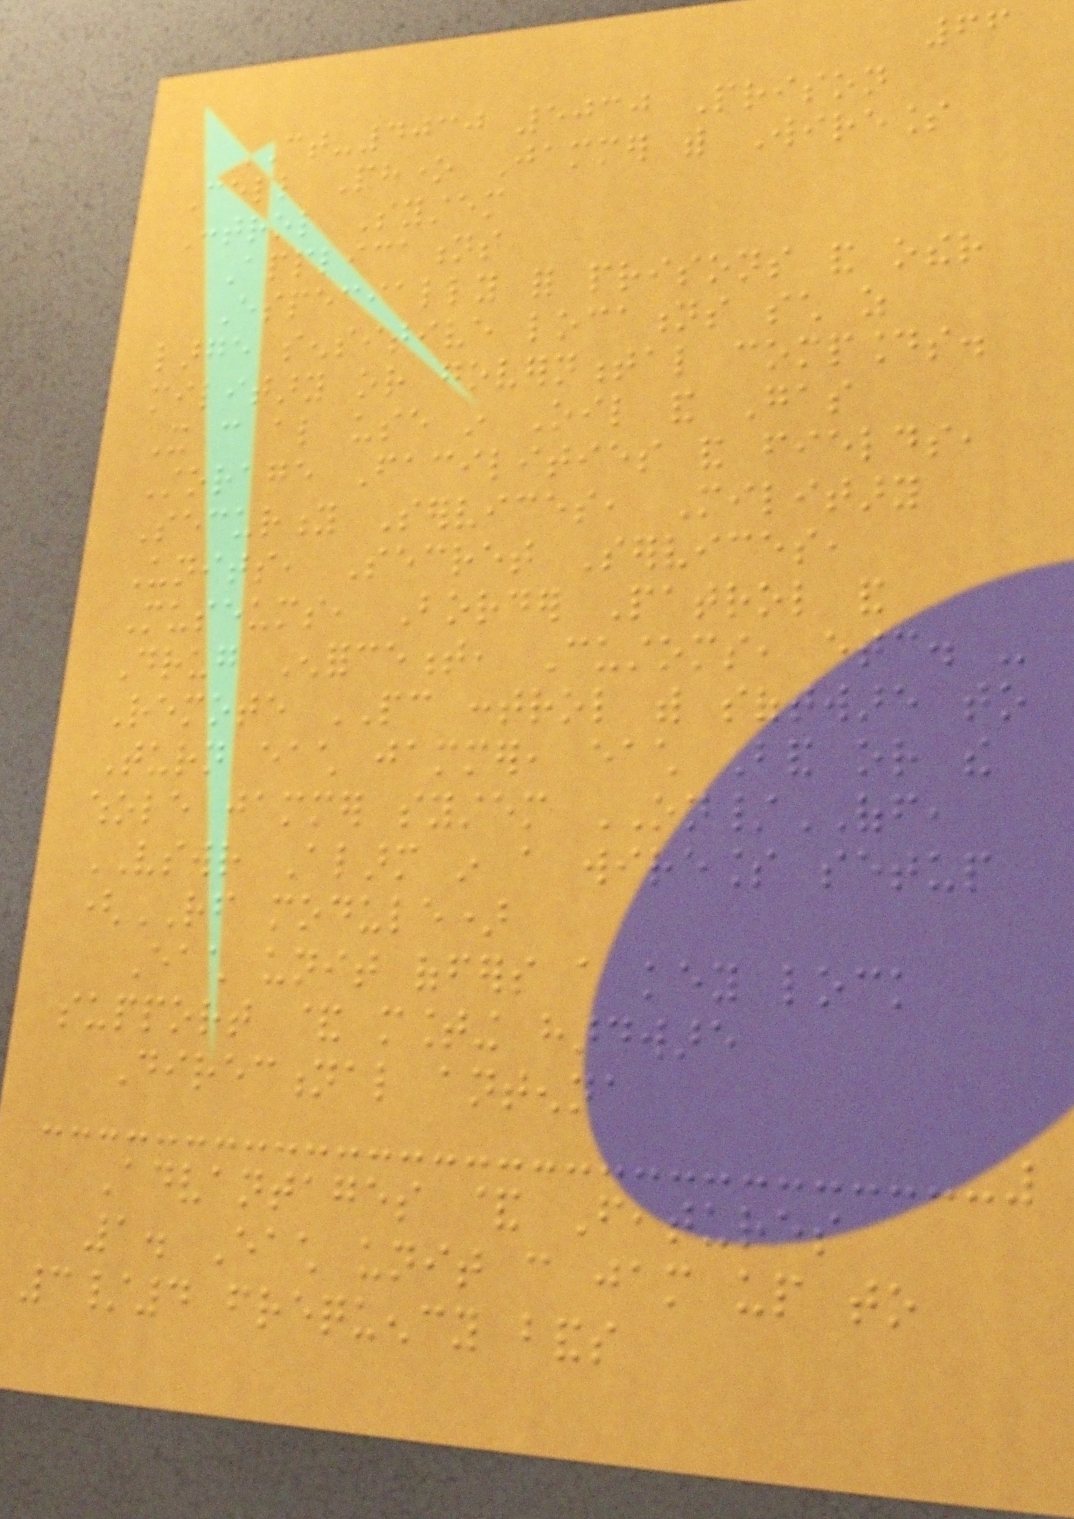66
CT-4030 5030 Prison
Cell Phone Jammer with Wireless
Control System
Applications
Especially for prisons and other
large sensitive locations such as
military or governmental compounds.
It can also use in Oil and Gas
Storage Facilities and fields,
Security Services, Military
Units, Secret Services,
Museums, Border Patrol and
Drug Enforcement, Customs, etc. -
Remote PC control with software to
Turn each jammer, each Band or the
whole jammer system ON/OFF,
VSWR Alarm in a wireless setup
(RF module)
Each unit offers a key lock
support & mounting hardware
Directional antenna
Advantages & Features
1. Each unit can jam up to
3/4 frequency bands
